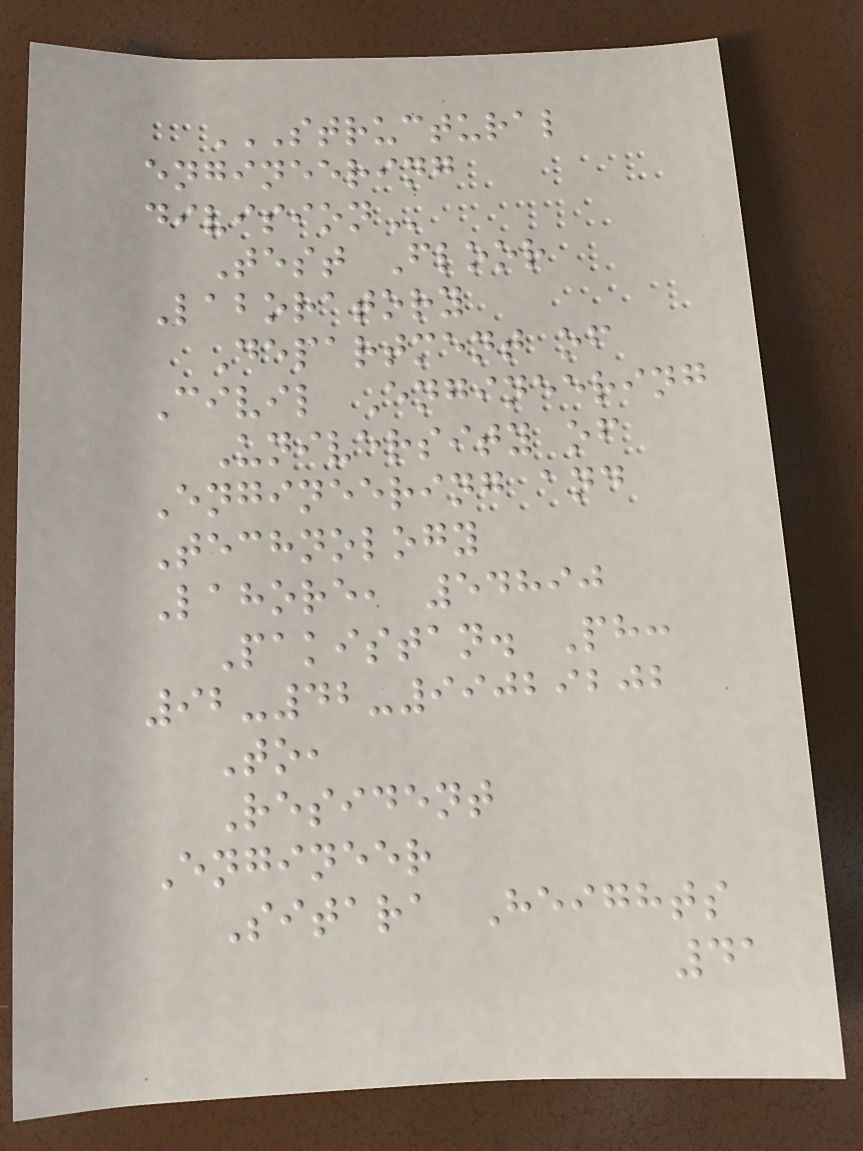STRUCTURAL
ENGINEERING
DIVISION
Test Floor
Laboratory
Department of
Civil Engineering
University of
Engineering and
Technology
Lahore, 54890
Pakistan. Ph:
92-42-99029202
To,
Resident
Engineer
Sitara Heights
41
